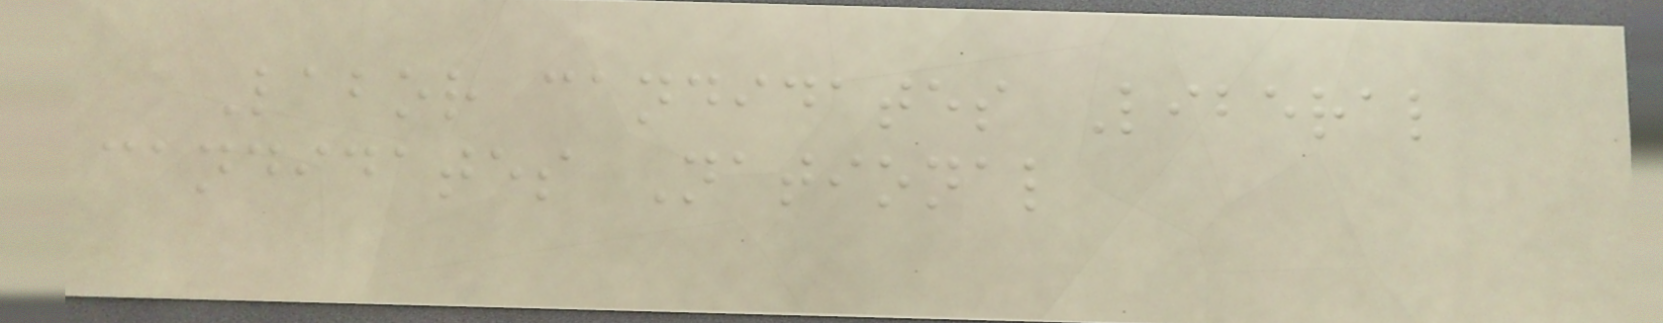Labor candidates Liberal
candidates National
